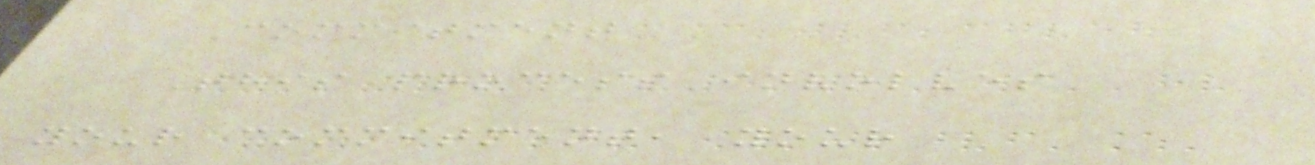Commitment
This process involves
your commitment, your
